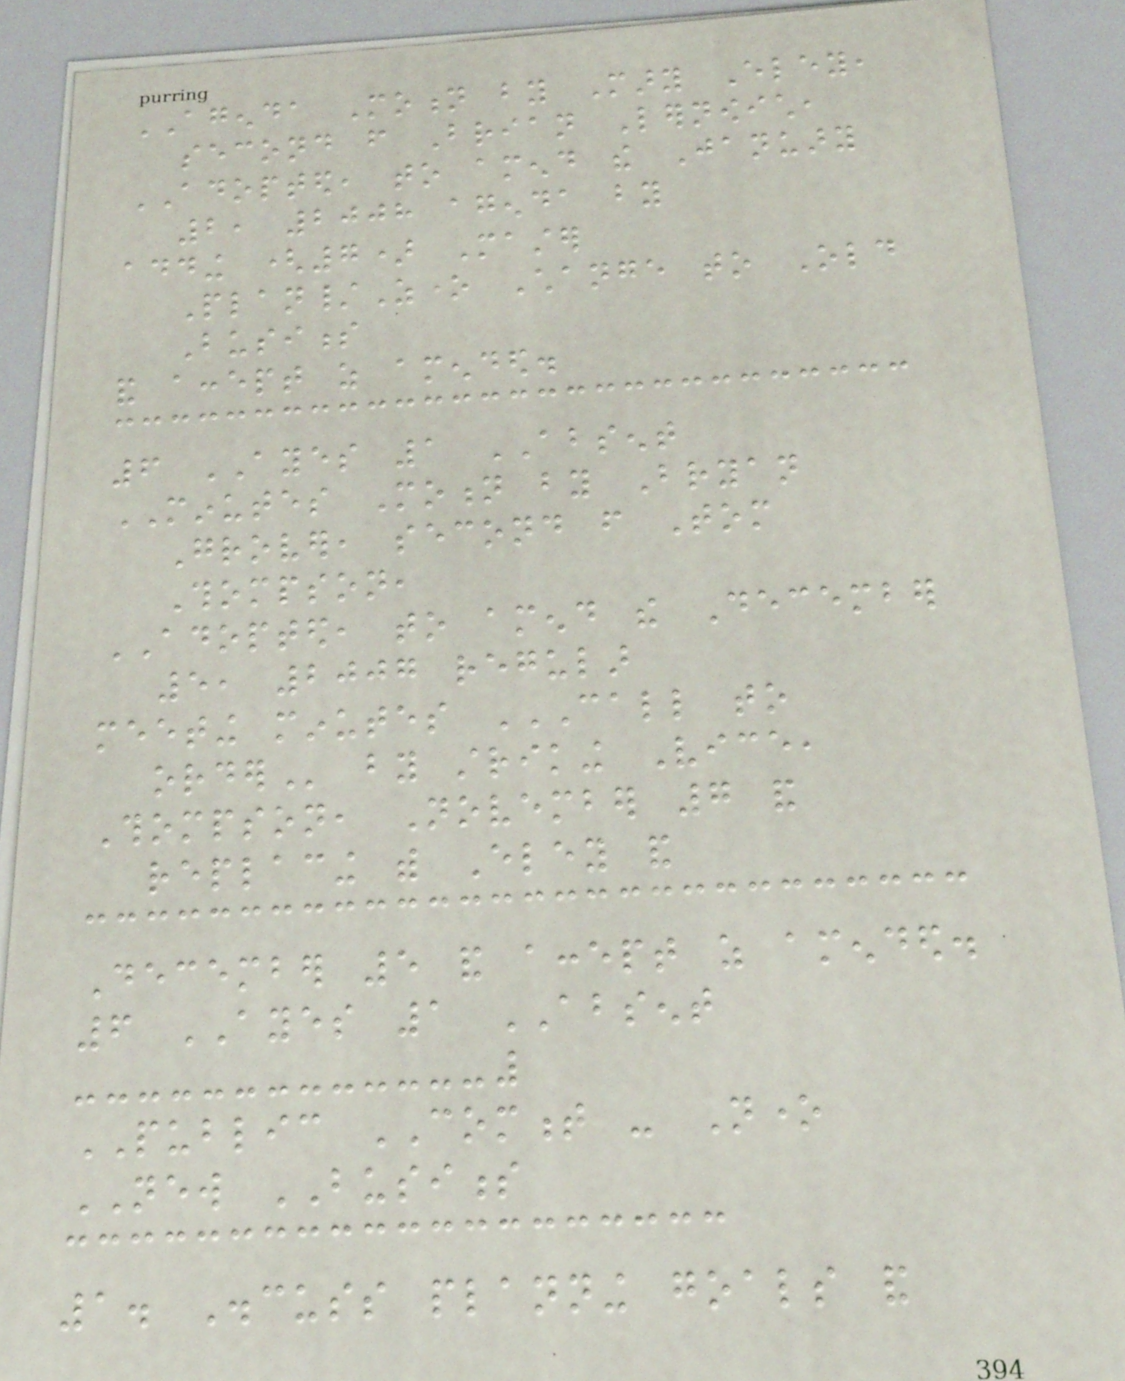AGENDA Motion by Mary Eley,
second from Brian Lernowich,
ADOPTED, to amend the January
2, 2008 agenda by
adding (7) Master
Plan/Zone Change to Old
Business
and accept as amended.
6 AYES 1 ABSENT
MINUTES Motion by Bryan
Grover, second from Tom
Thompson,
ADOPTED, to amend the December
5, 2007 regular
meeting minutes CALL TO
ORDER by striking Vice,
Thompson, November 7 and
replacing with Eley and
December 5 and accept as amended.
6 AYES 1 ABSENT
PUBLIC COMMENT - None
NEW BUSINESS
1. Discuss planning goals and
